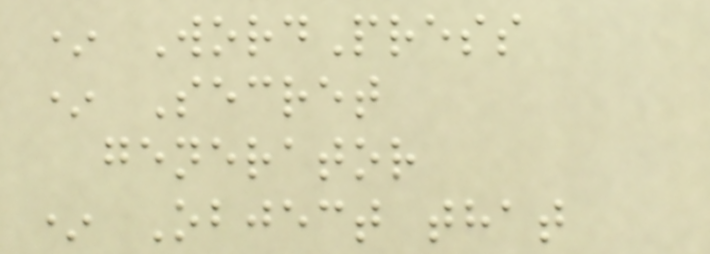* WordPress
* Secret
generator
* Object that
